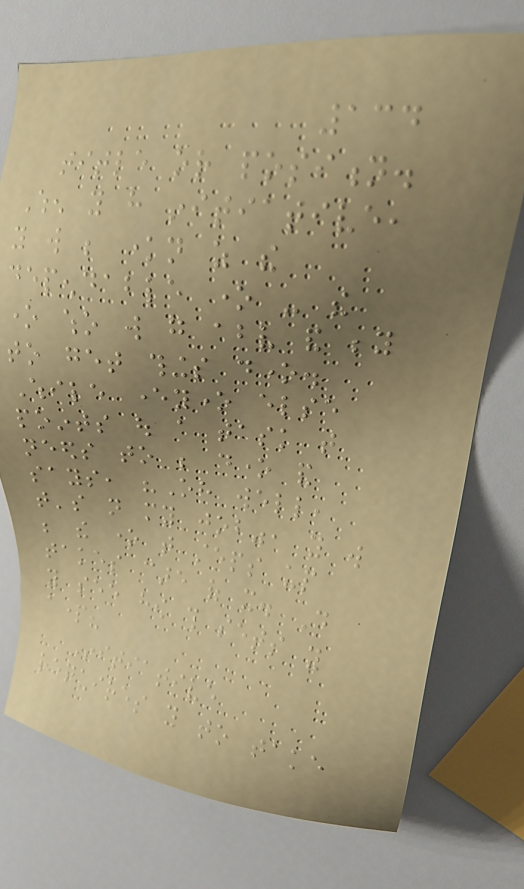134
title or position.
When you have initiative,
you will be known as the
dependable one - the
one who will go above and beyond
to get things done.
While everyone else
points out a task that
needs to be done and
says, "Oh well,
that's not my job", you will
be the one that steps up
takes care of it. Do
you see how this sets you
apart?
Initiative
requires you to take
